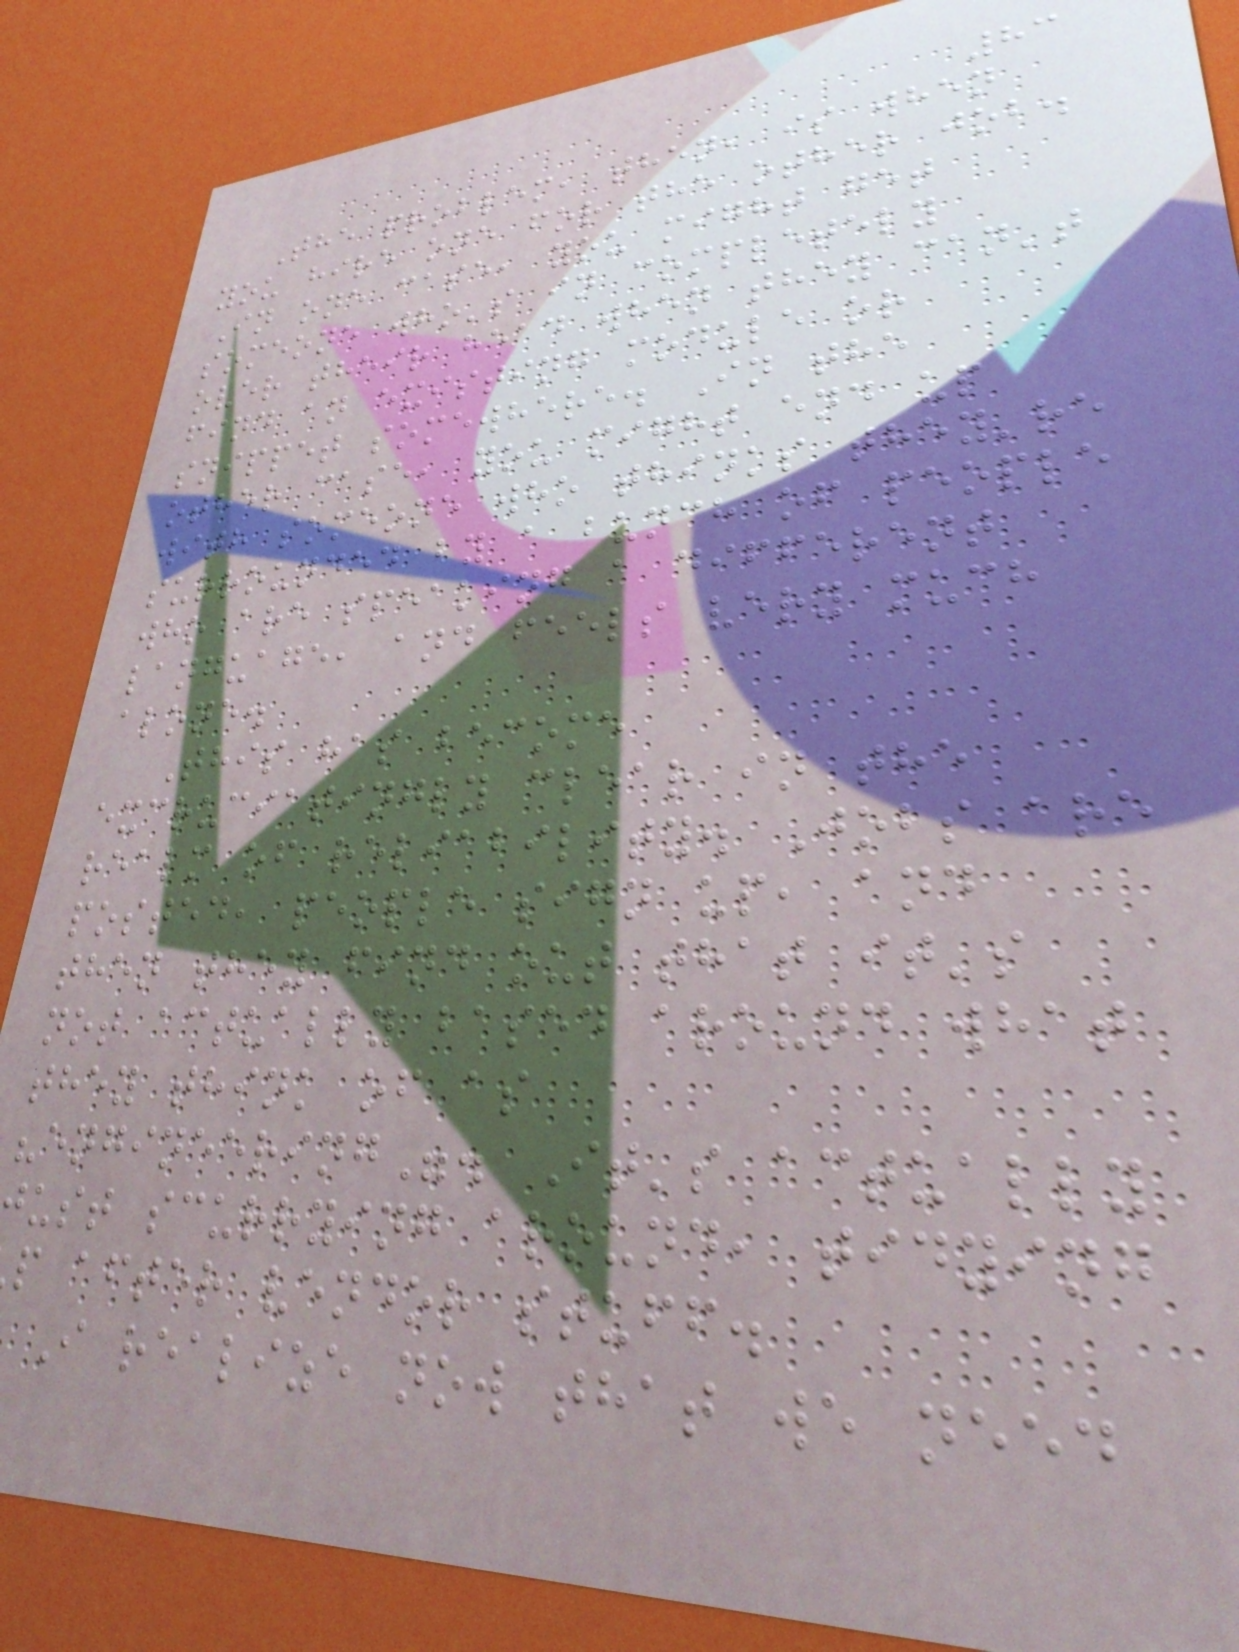83
The problem, then, is when
you hire one for the other job.
In one case, you might get
someone who's in completely
over their head when they can't
find an existing module or
snippet somewhere. In the
other case, you might end up
with someone who thinks they're
surrounded by a bunch of people
who are speaking a different
language, and feels very much
alone.
This has become
excruciatingly clear in the
realm of reliability. Jobs are
posted, people sign up, and
then they find out that it's
not actually based around what
they think of as
"engineering". It's actually
ust scurrying around, tidying
p after vendor stuff.
I realize now that we need
